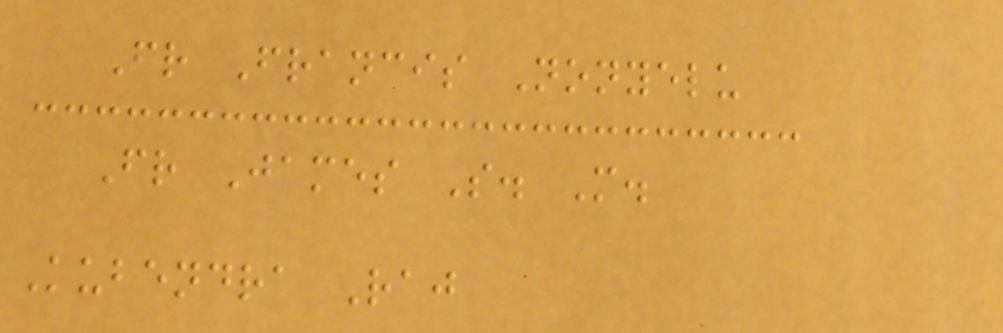Fr Francis Nonyelu
Fr James S. M.
Kubendra Raj
